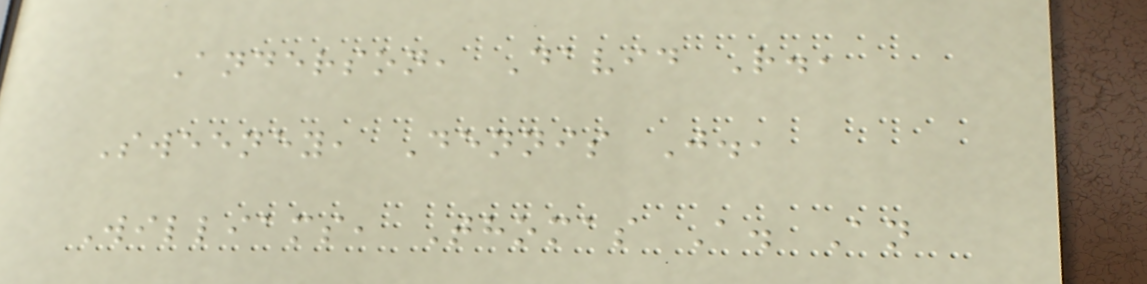Anderson, David R.,
Sweeney, Dennis J.,
Williams, Thomas A. An
